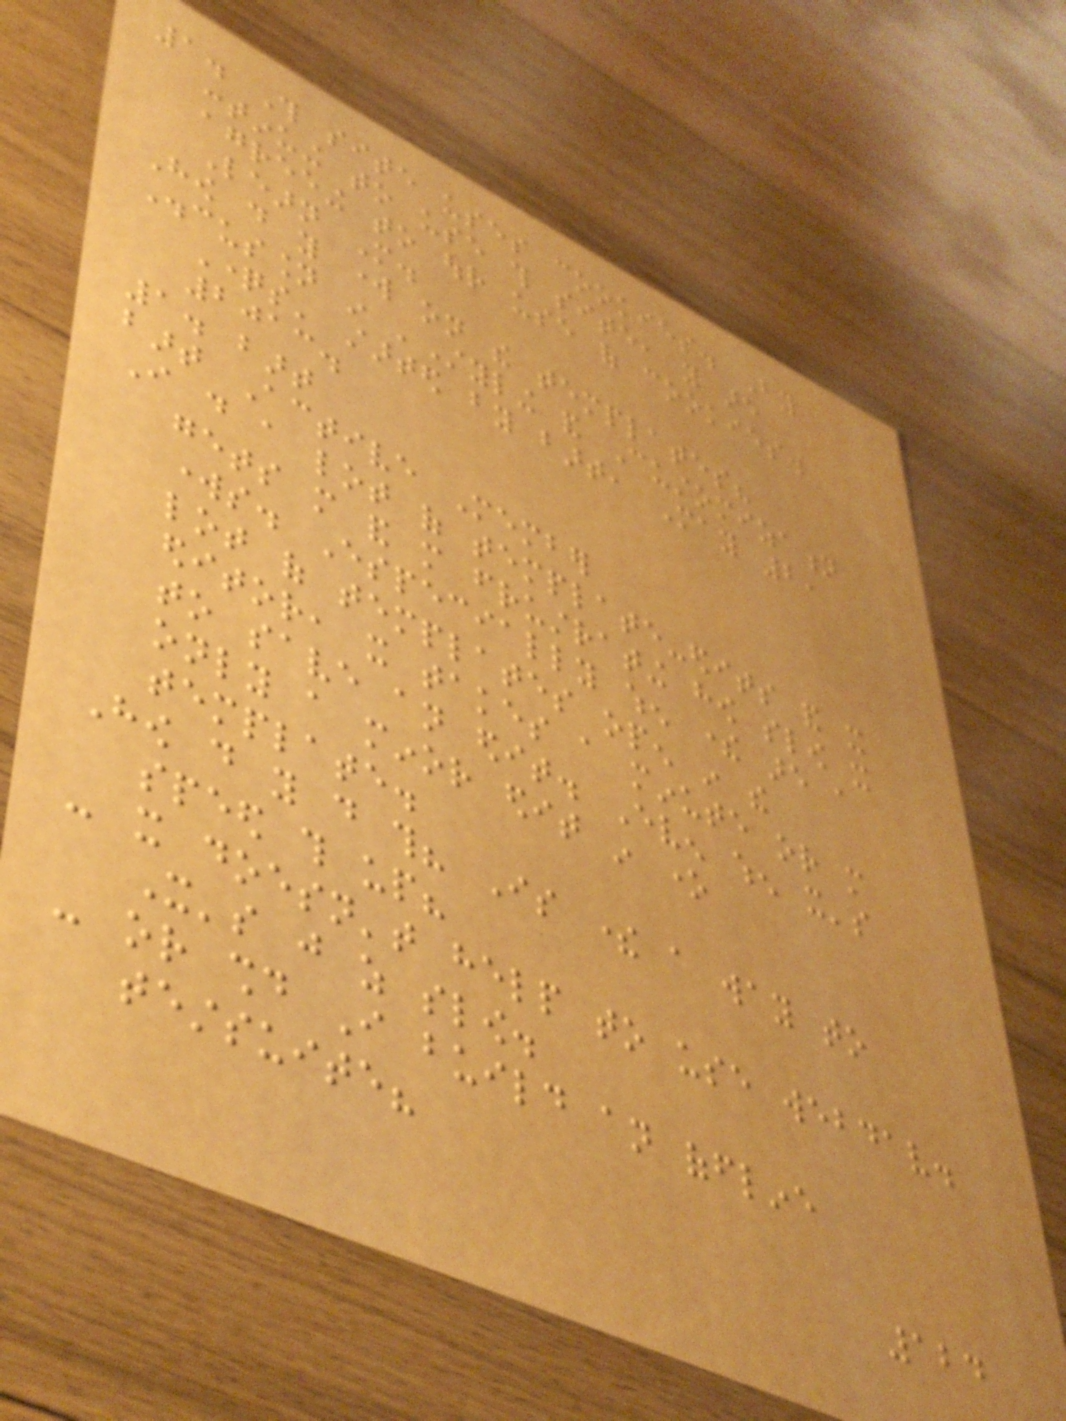1. This site uses cookies. By
continuing to use this site, you are
agreeing to our use of cookies.
Learn More.
How do you work on the templates?
Discussion in 'Styling and Customization
Questions' started by bart, May 2,
2013.
1. bart
bart Active Member
I do a lot of template-edits and it
gets more and more frustrating how slow it
works. Especially when there are a
lot of templates open in the
editor, it takes a minute or more
to save an edit. Even when it's
only a minor edit in one
template.
How do you do this? Is there a way to
speed this up?
- it doesn't help to use webdav.
It's just as slow.
- or should I build an offline
testsuite?
124
